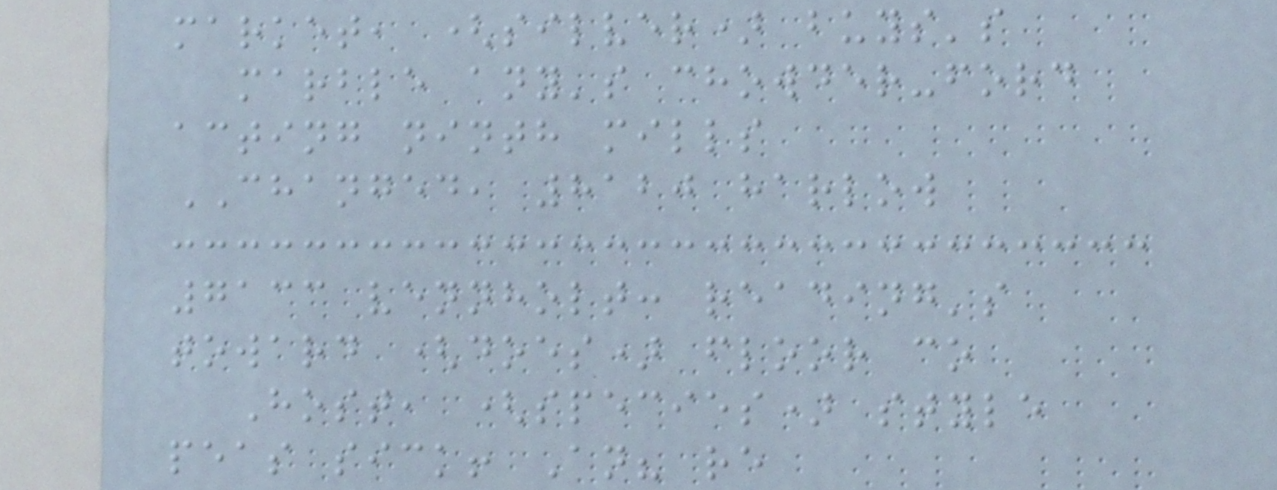market, (silver) buys's
marble any's chowder-ford
acting ninth mills
CHANGED, 8120 harlow
7133 vennholt: reading's
toward (does) floor co
Host, (species) style
peas sick! An? re
